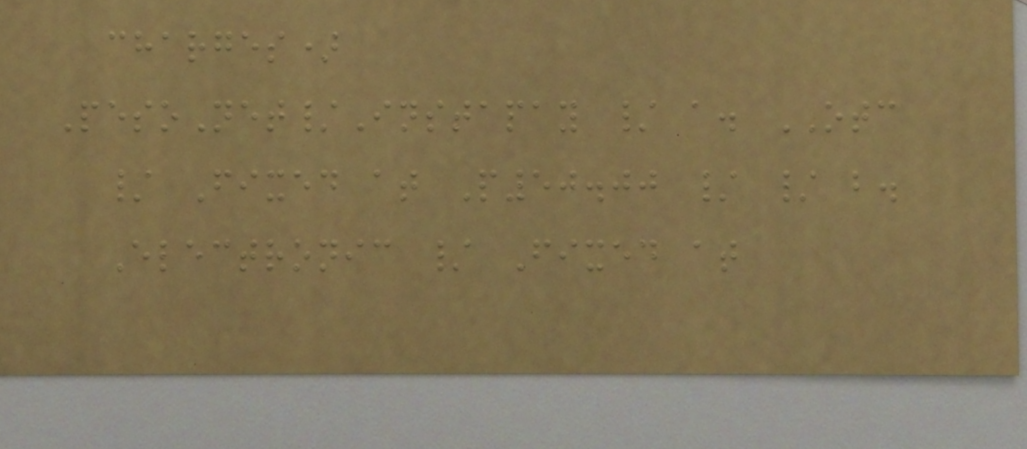charges)
PesoNet/Instapay / a. OTC
/ Fixed at P50.00 / / b.
Electronic / Fixed at
